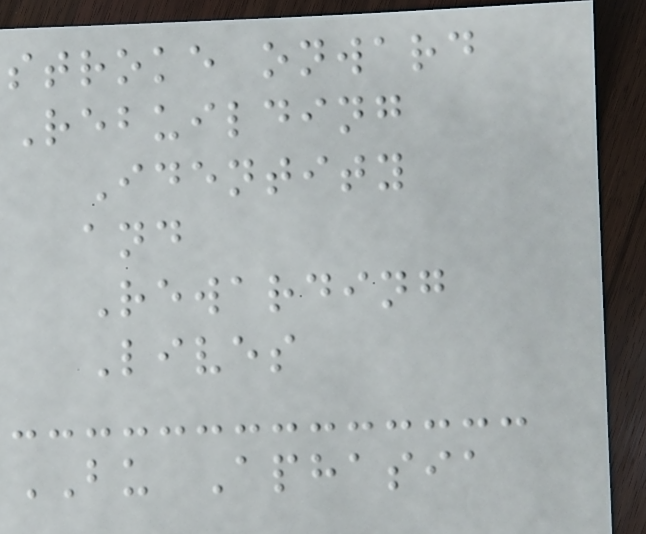stroke onward
Rebuilding
Identity
and
Rewarding
Lives
BU Aphasia
